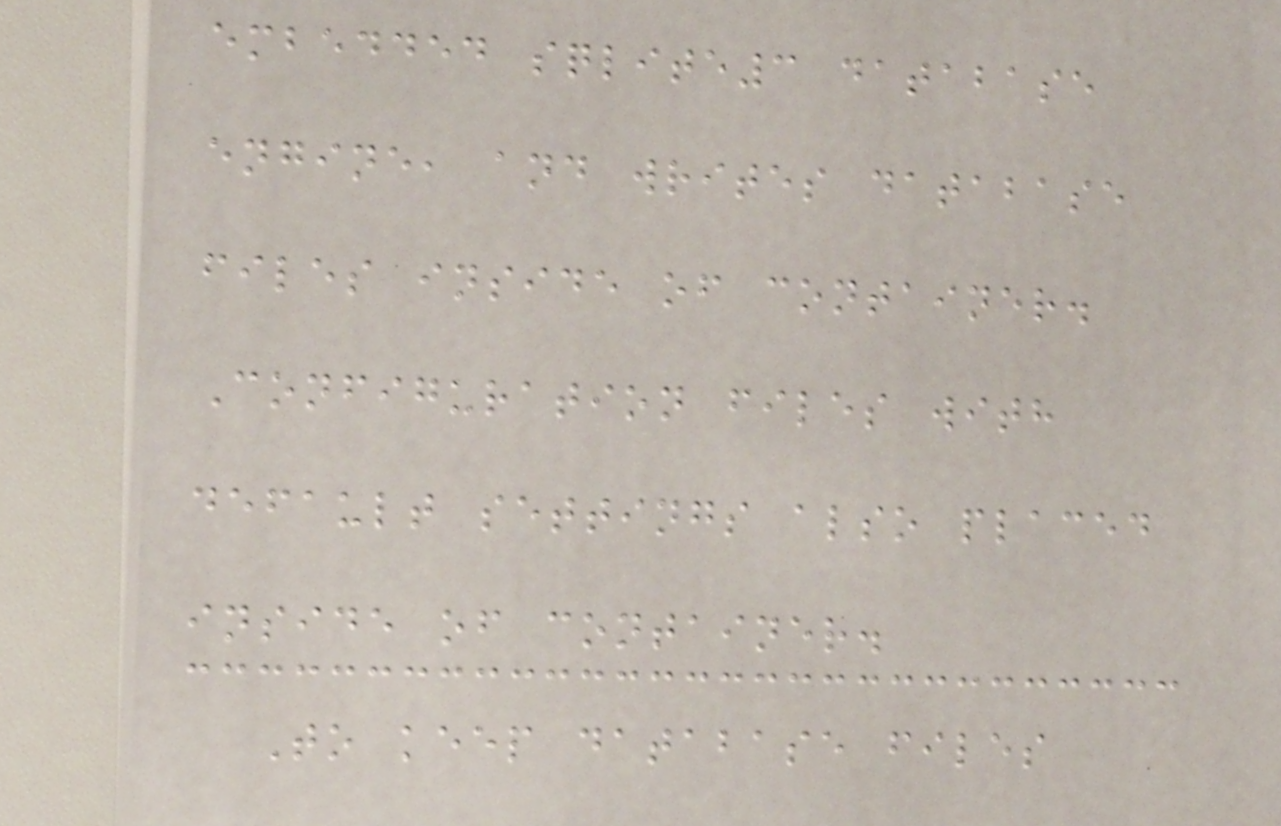embedded sqlite3 database
engine, and writes database
files inside of container.
Configuration files with
default settings also placed
inside of container.
To keep database files
